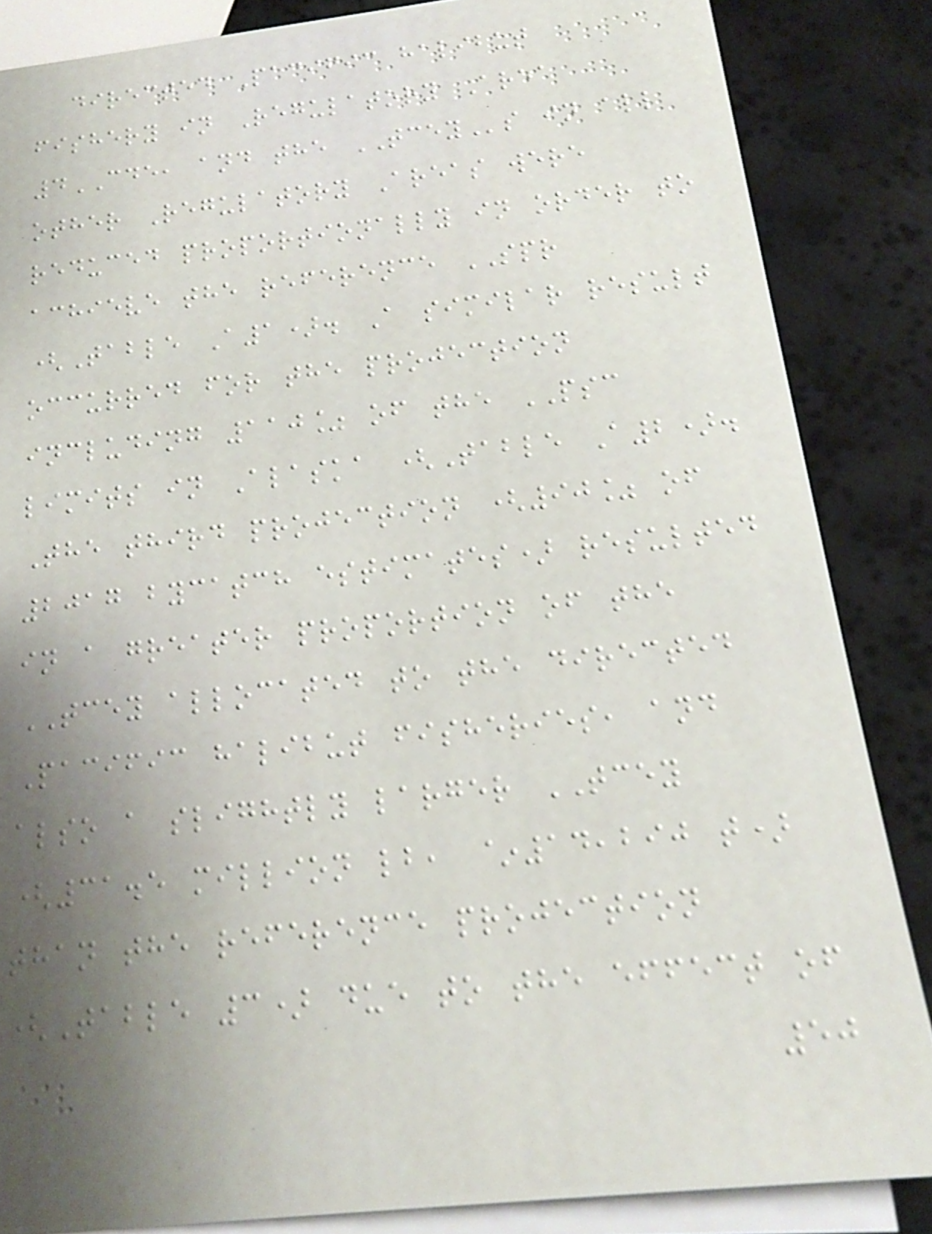directed Pacific halibut
fishery in Regulatory Area
4CDE, and the TCEYs in all
other Regulatory Areas were
reduced proportionally in order to
achieve the reference SPR
(Table A1). A similar result
occurred for the projection
including 110% of the PSC
limits in Alaska (Table A2).
The third projection (90% of
2017 bycatch estimates) resulted
in a greater proportion of the
TCEY allocated to the directed
Pacific halibut fisheries, and
also a slightly larger TCEY
(31.5 million lb, ~14,290 t)
than the reference projection
(Table 3) due to the effect of
50
